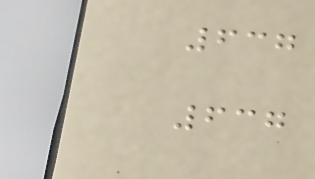637
637
